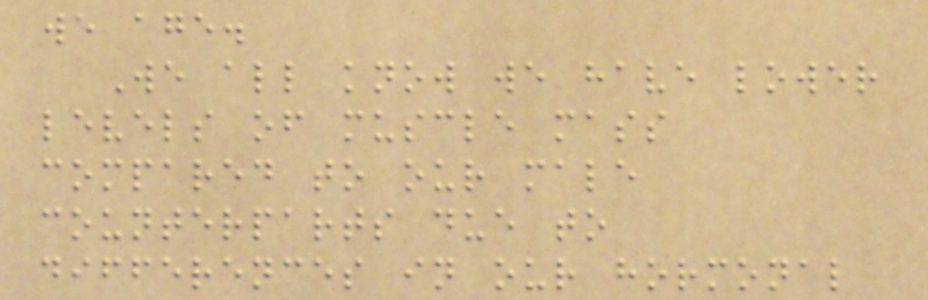we age.
We all know we have lower
levels of muscle mass
compared to our male
counterparts due to
differences in our hormonal
